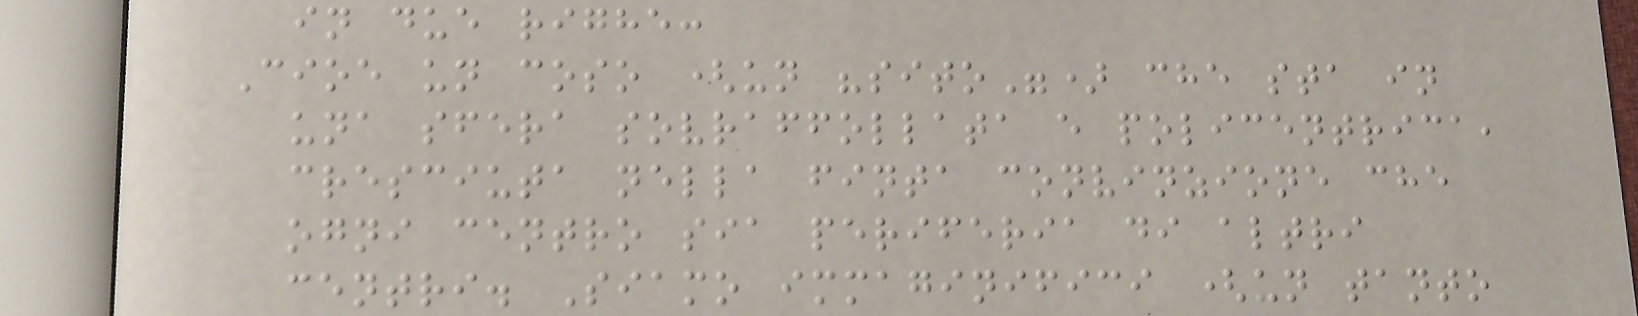in due righe:
Cioe un coso (un "sito") che sta in
una sfera sovraffollata e policentrica,
cresciuta nella finta convinzione che
ogni centro sia periferia di altri
centri. Siamo immaginifici (un tanto
